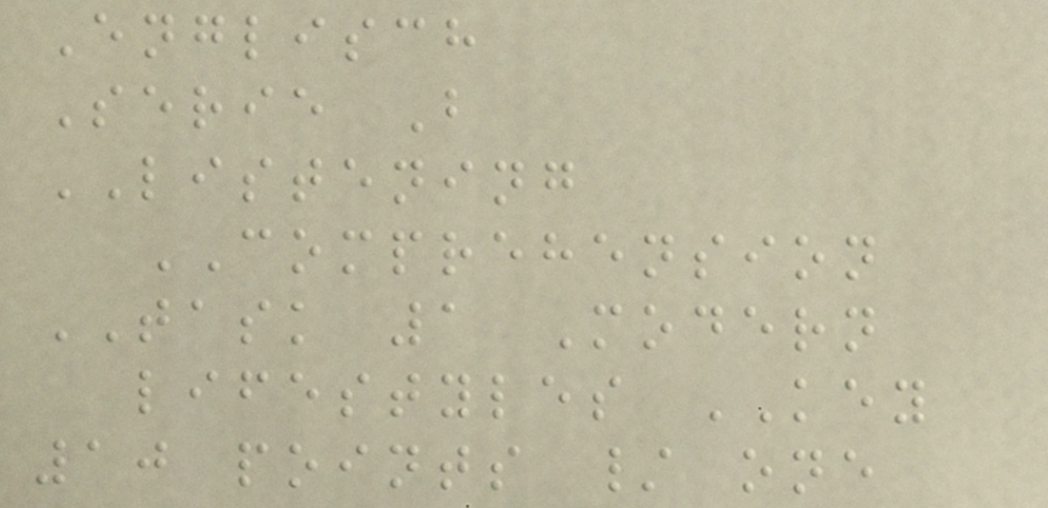Englisch
Serie B
LISTENING
COMPREHENSION
TASK 1 Modern
lifestyles KEY
10 points / one
